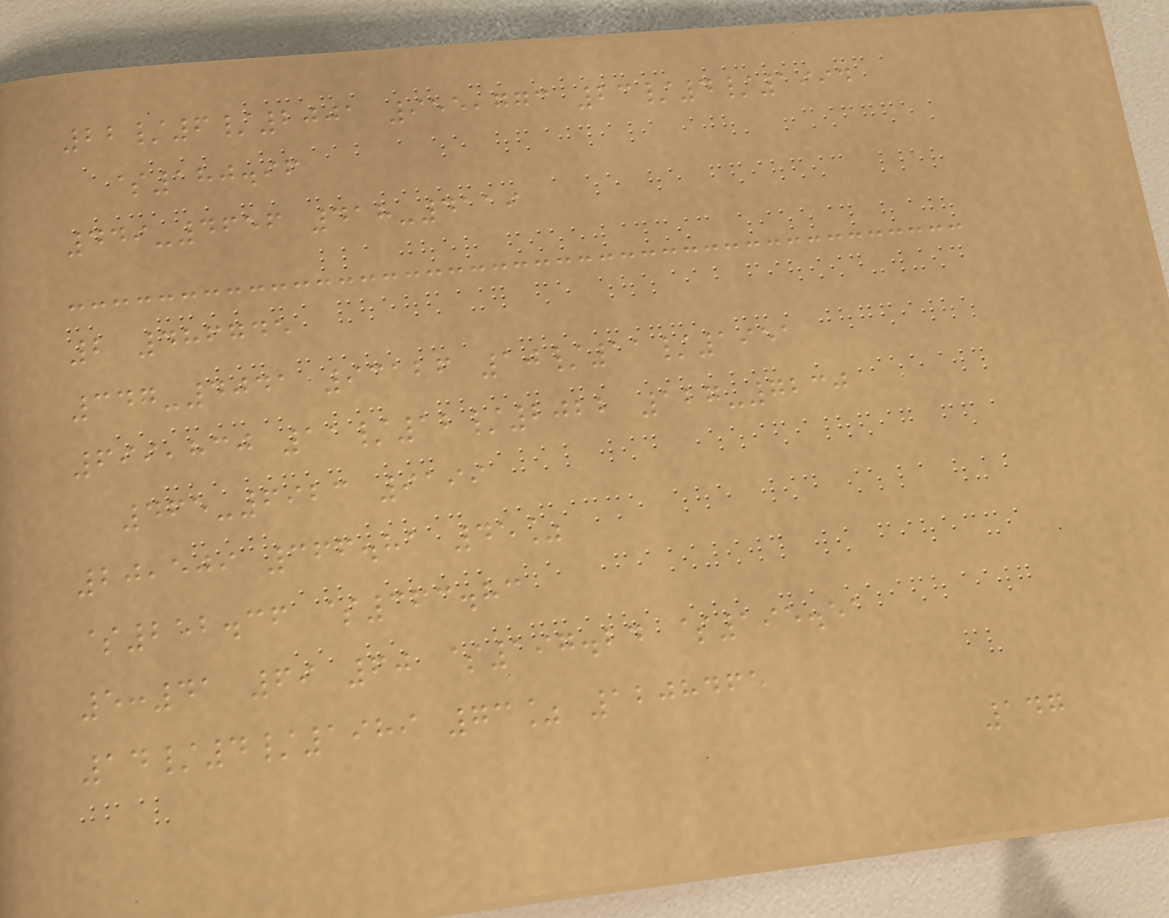22/6/2001 955,773 23/4/1994
$180.96
449-4656 418-4119
2 486745
347-4041 93126 10/11/1951
699,830 11/12/2022 127-7230
465-6923 9199
20,509 366.81 45%
$252.36 $363.83
5:41 69 60 $197.24 $195.51
14/4/1989 73% 1208465
147
